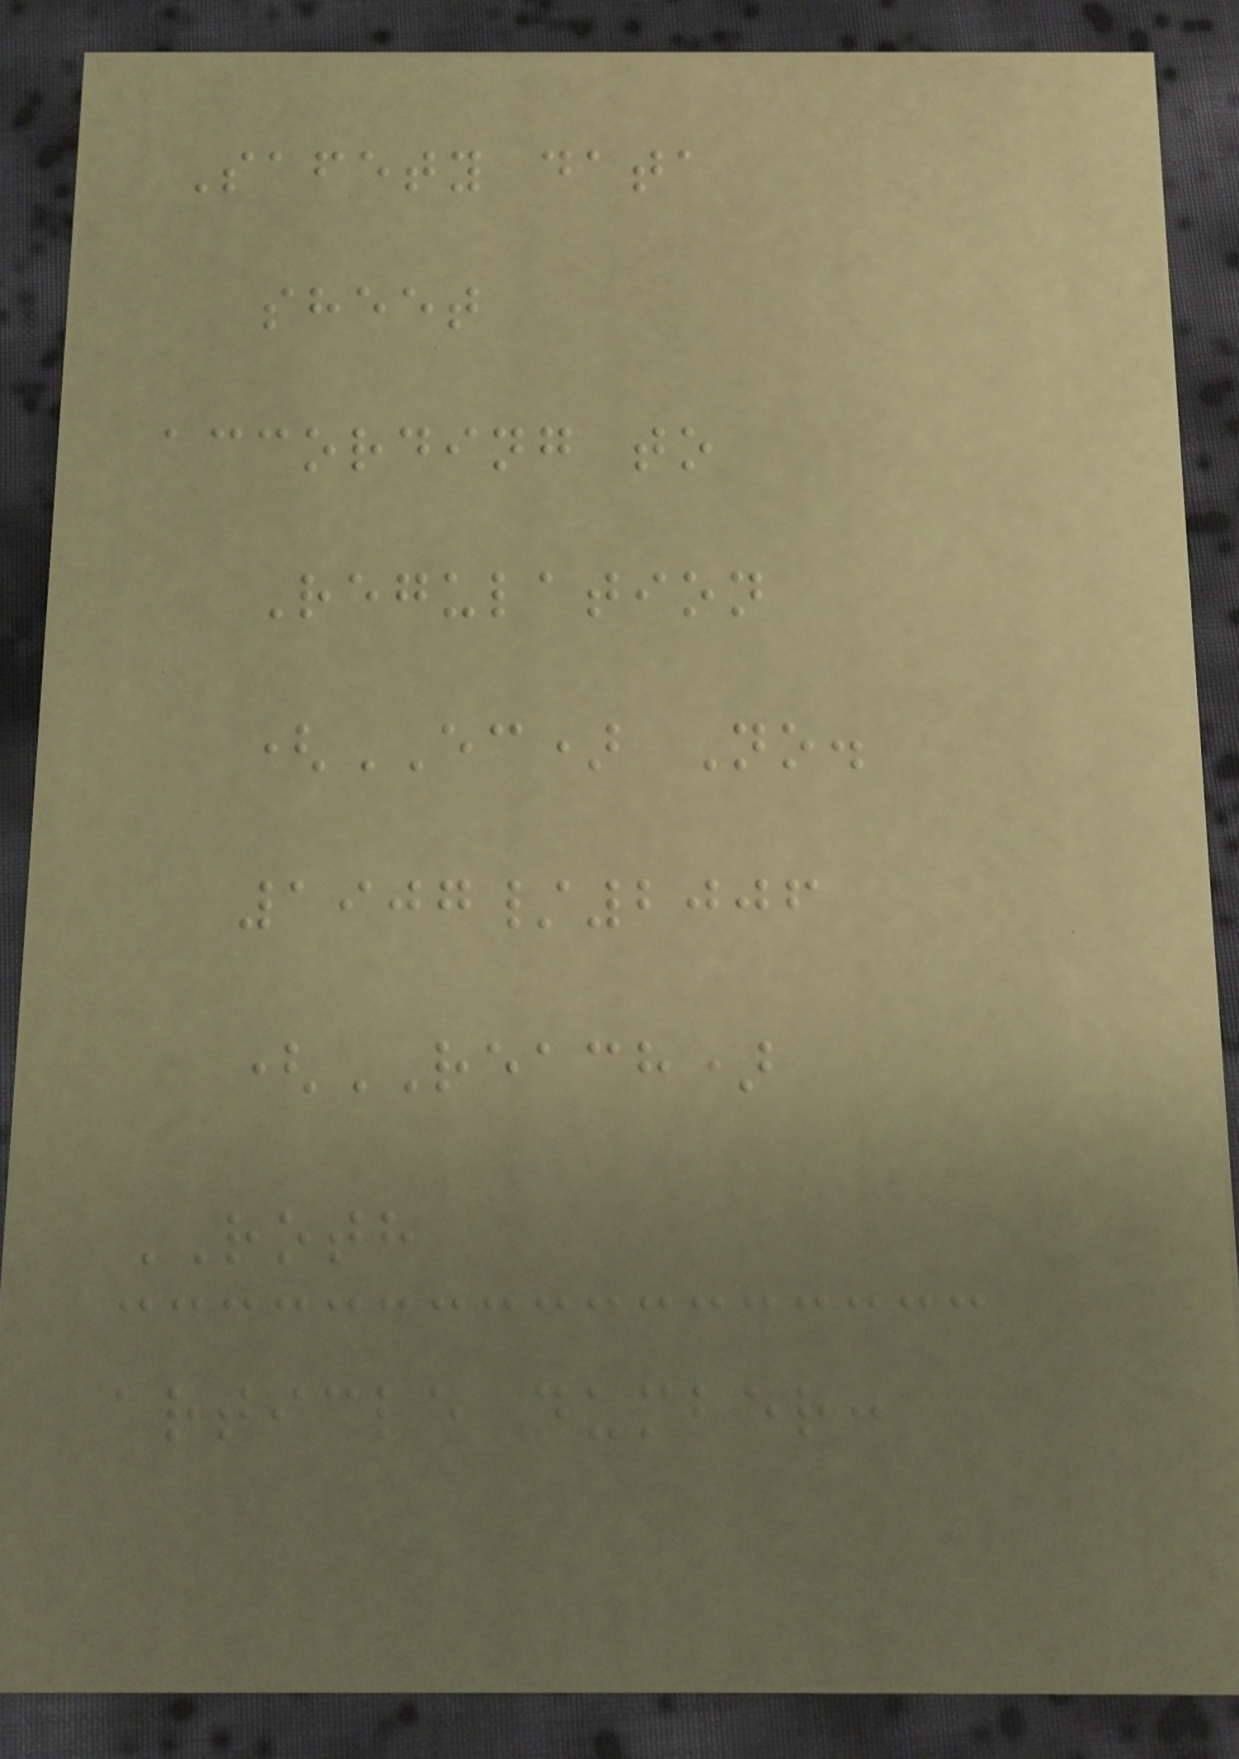Safety data
sheet
according to
Regulation
(EC) No.
1907/2006
(REACH)
ROTH
article number:
